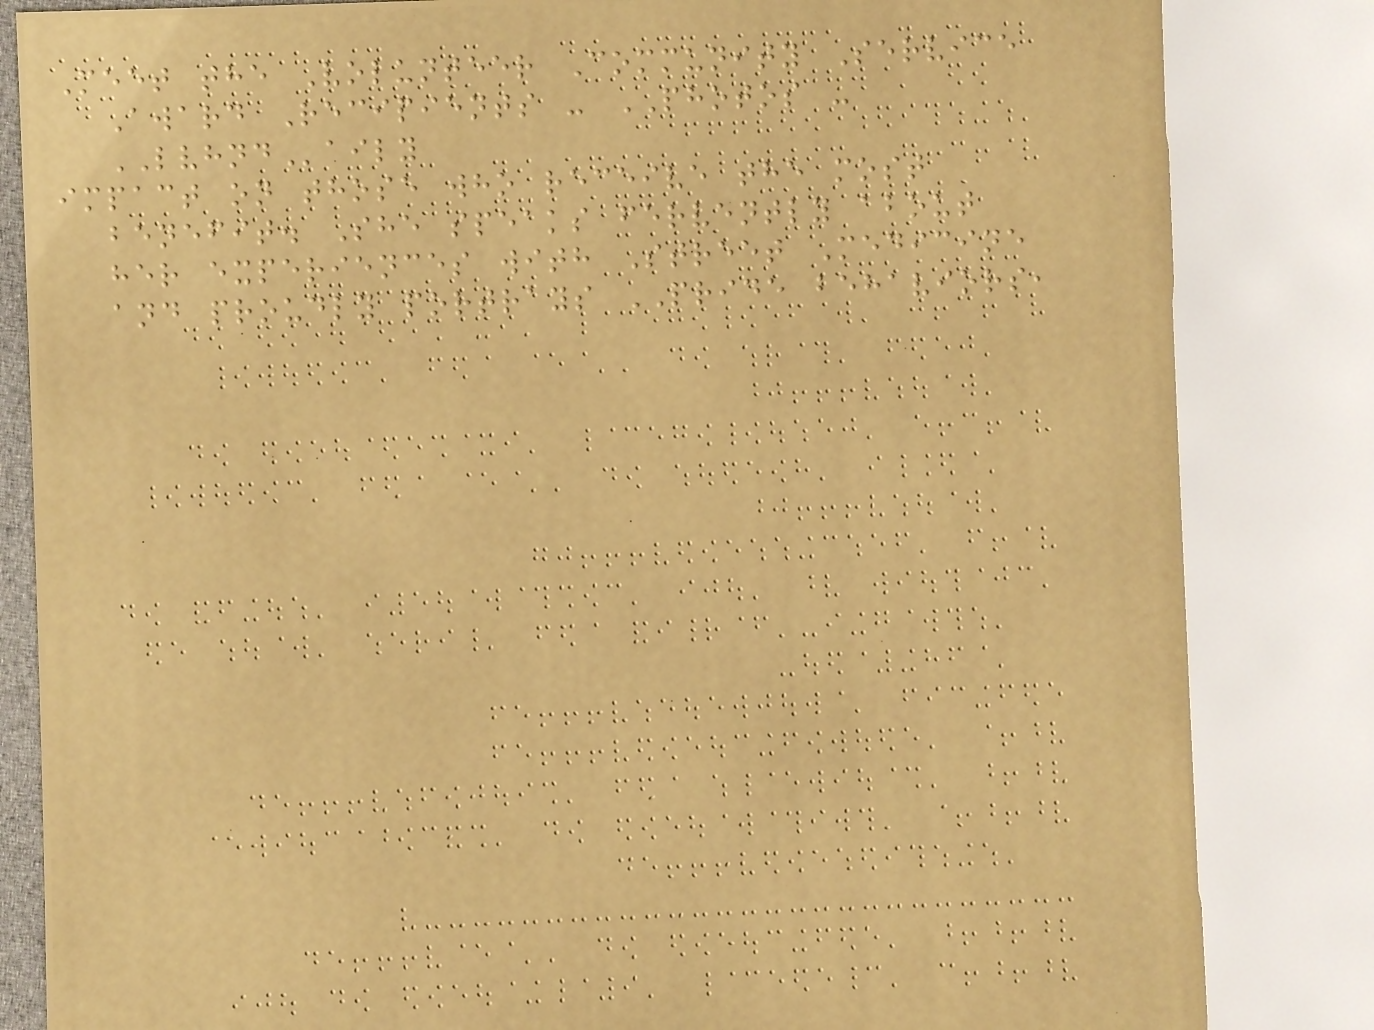Meet the Volunteer Community Service
Award Recipients - PHOTOS -
LVHNDaily
impact on those who receive the most
benefit. She speaks fervently about
her experiences with Street Medicine
and proudly portrays PRIDE behaviors,
